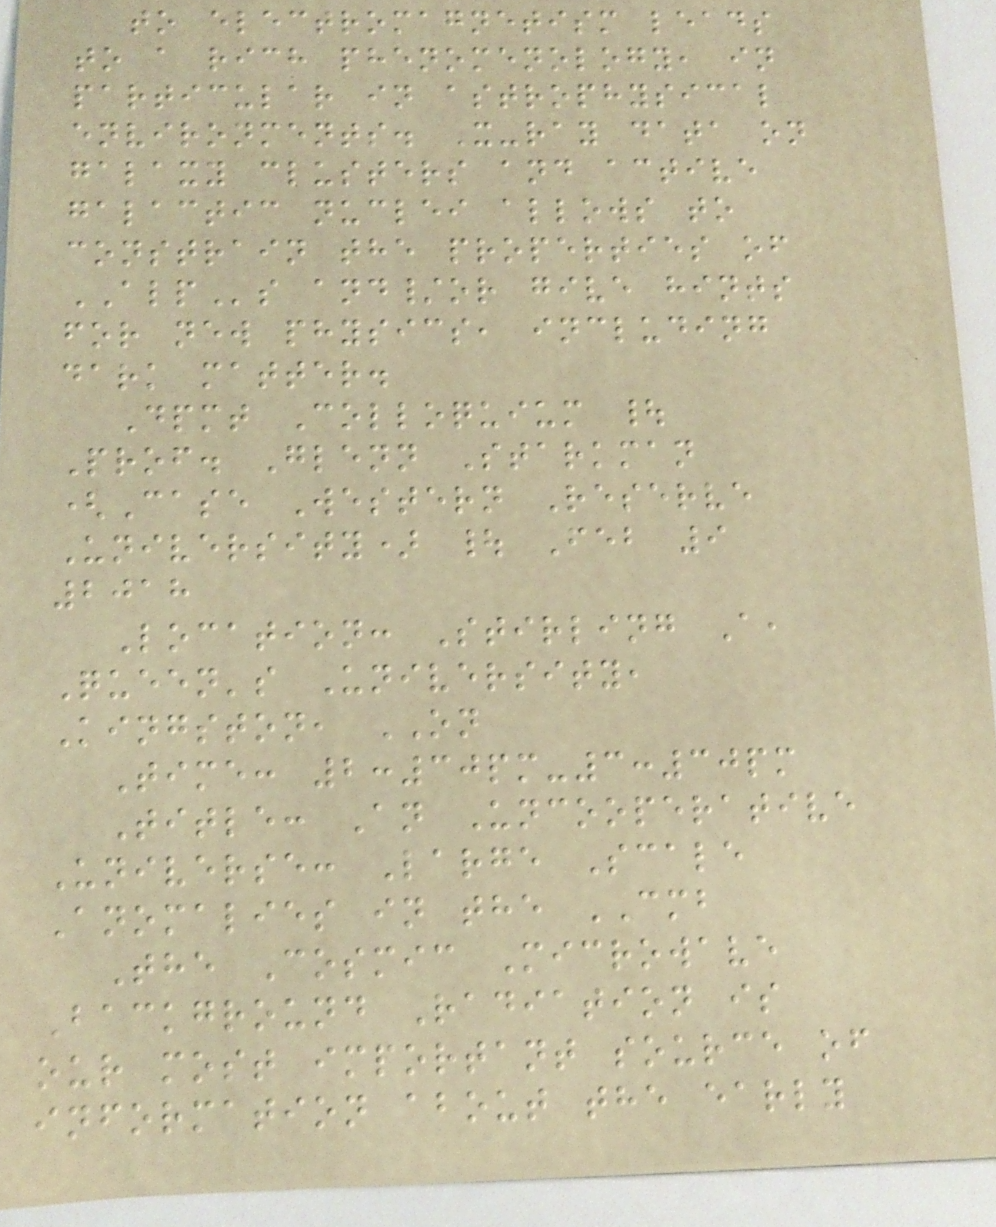to electromagnetism leads
to a rich phenomenology, in
particular in astrophysical
environments. X-ray data on
galaxy clusters and active
galactic nuclei allows to
constrain the properties of
ALPs and/or give hints
for new physics, including
dark matter.
Dpmt Colloquium |
Prof. Glenn Starkman
(Case Western Reserve
University) | Feb 9
2018
Location: Stirling A,
Queen's University,
Kingston, ON
Time: 2:30pm-3:30pm
Title: An Uncooperative
Universe: Large Scale
Anomalies in the CMB
The Cosmic Microwave
Background Radiation is
our most important source of
information about the early
